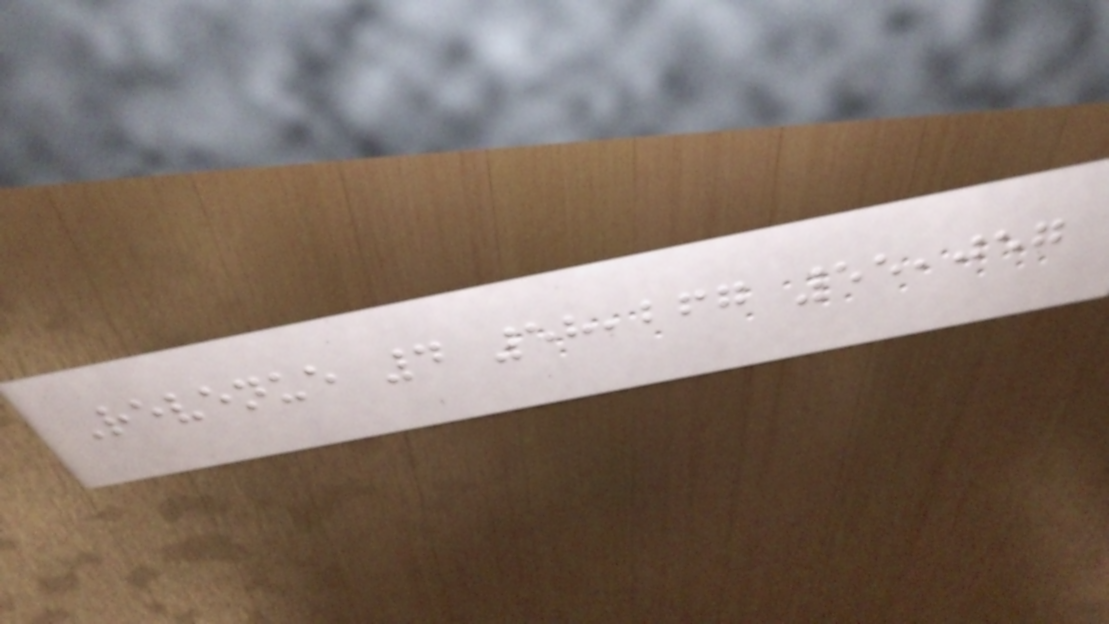Revenue 4 58,267 55,057
